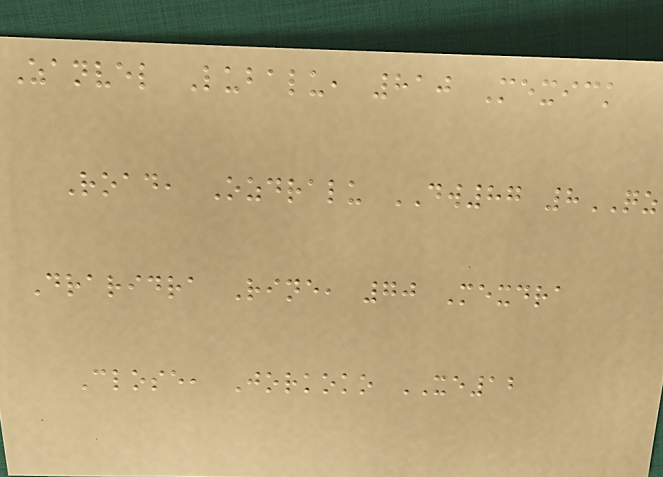Zanvel Lubalu, 810 Mexick
Road, Ozdralu DW87 8QZ
Draridra Rine, 70 Mexdra
Close, Jorkoko XE12
